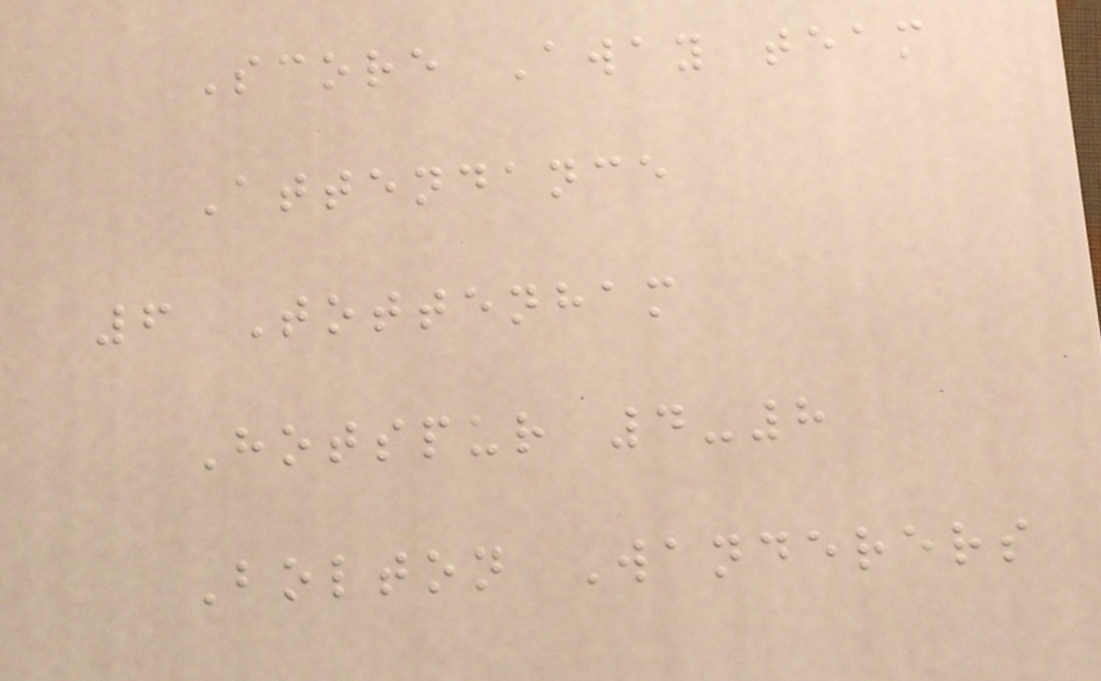Score Away team
Attendance
6 Tottenham
Hotspur 4-8
Bolton Wanderers
